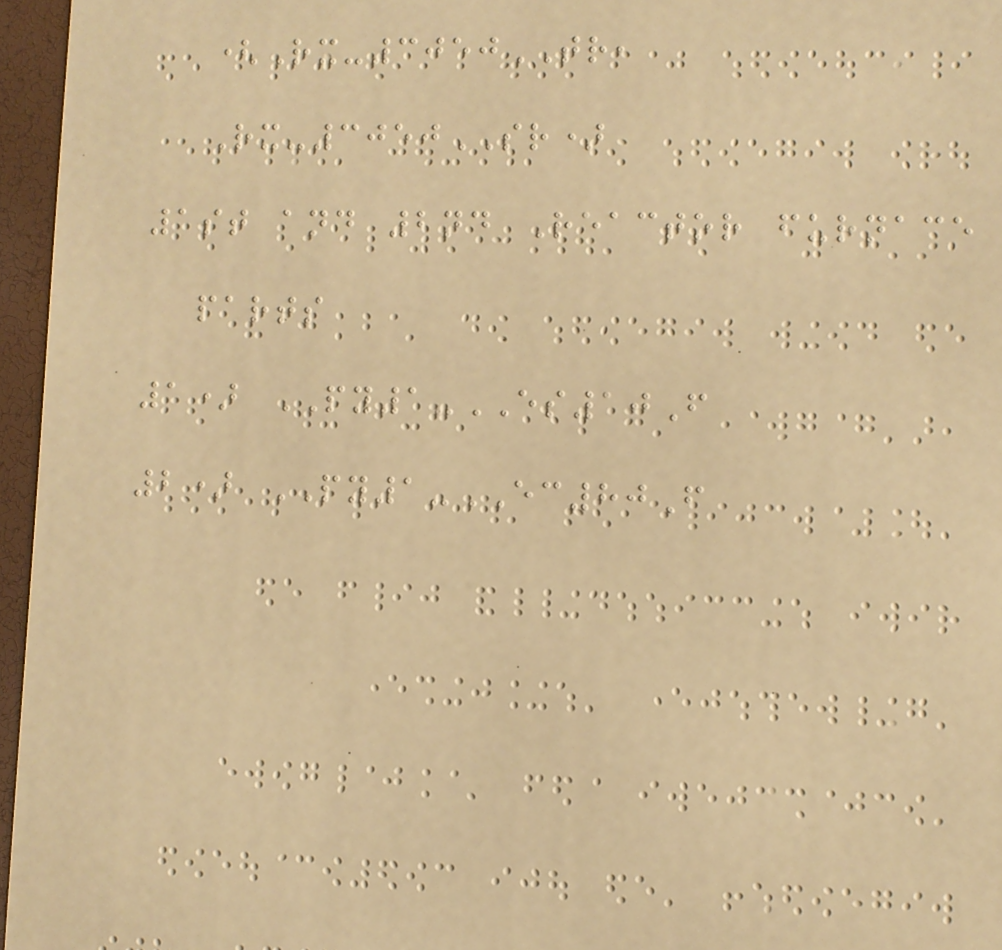(Rx-3050TR,
Rx-3050SR)
1st and 2nd Reactor furnace
parts
1) PY1-ES10F
2) PY1-EC80F
